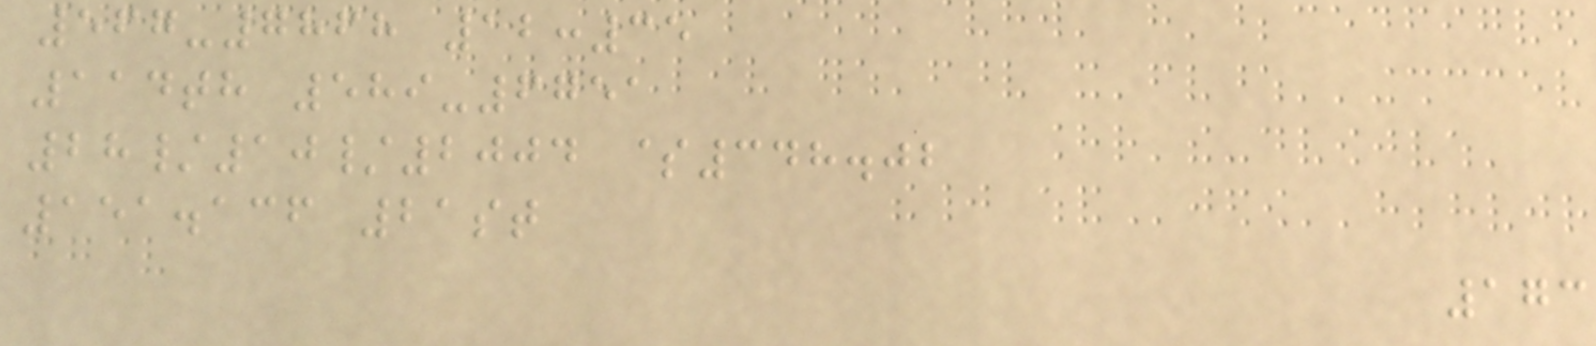567-7868 12:35
114th 589-6751
28/10/2004 $348.02
151.136 21st
173
